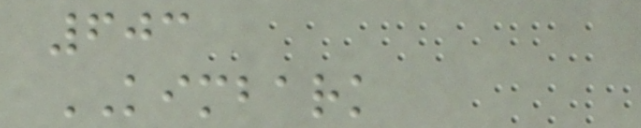603
KIMBARK
